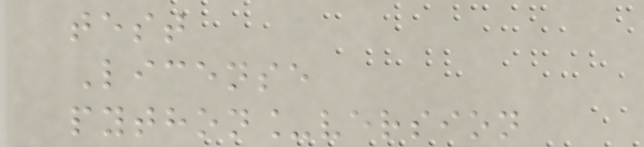test
License
python_version
